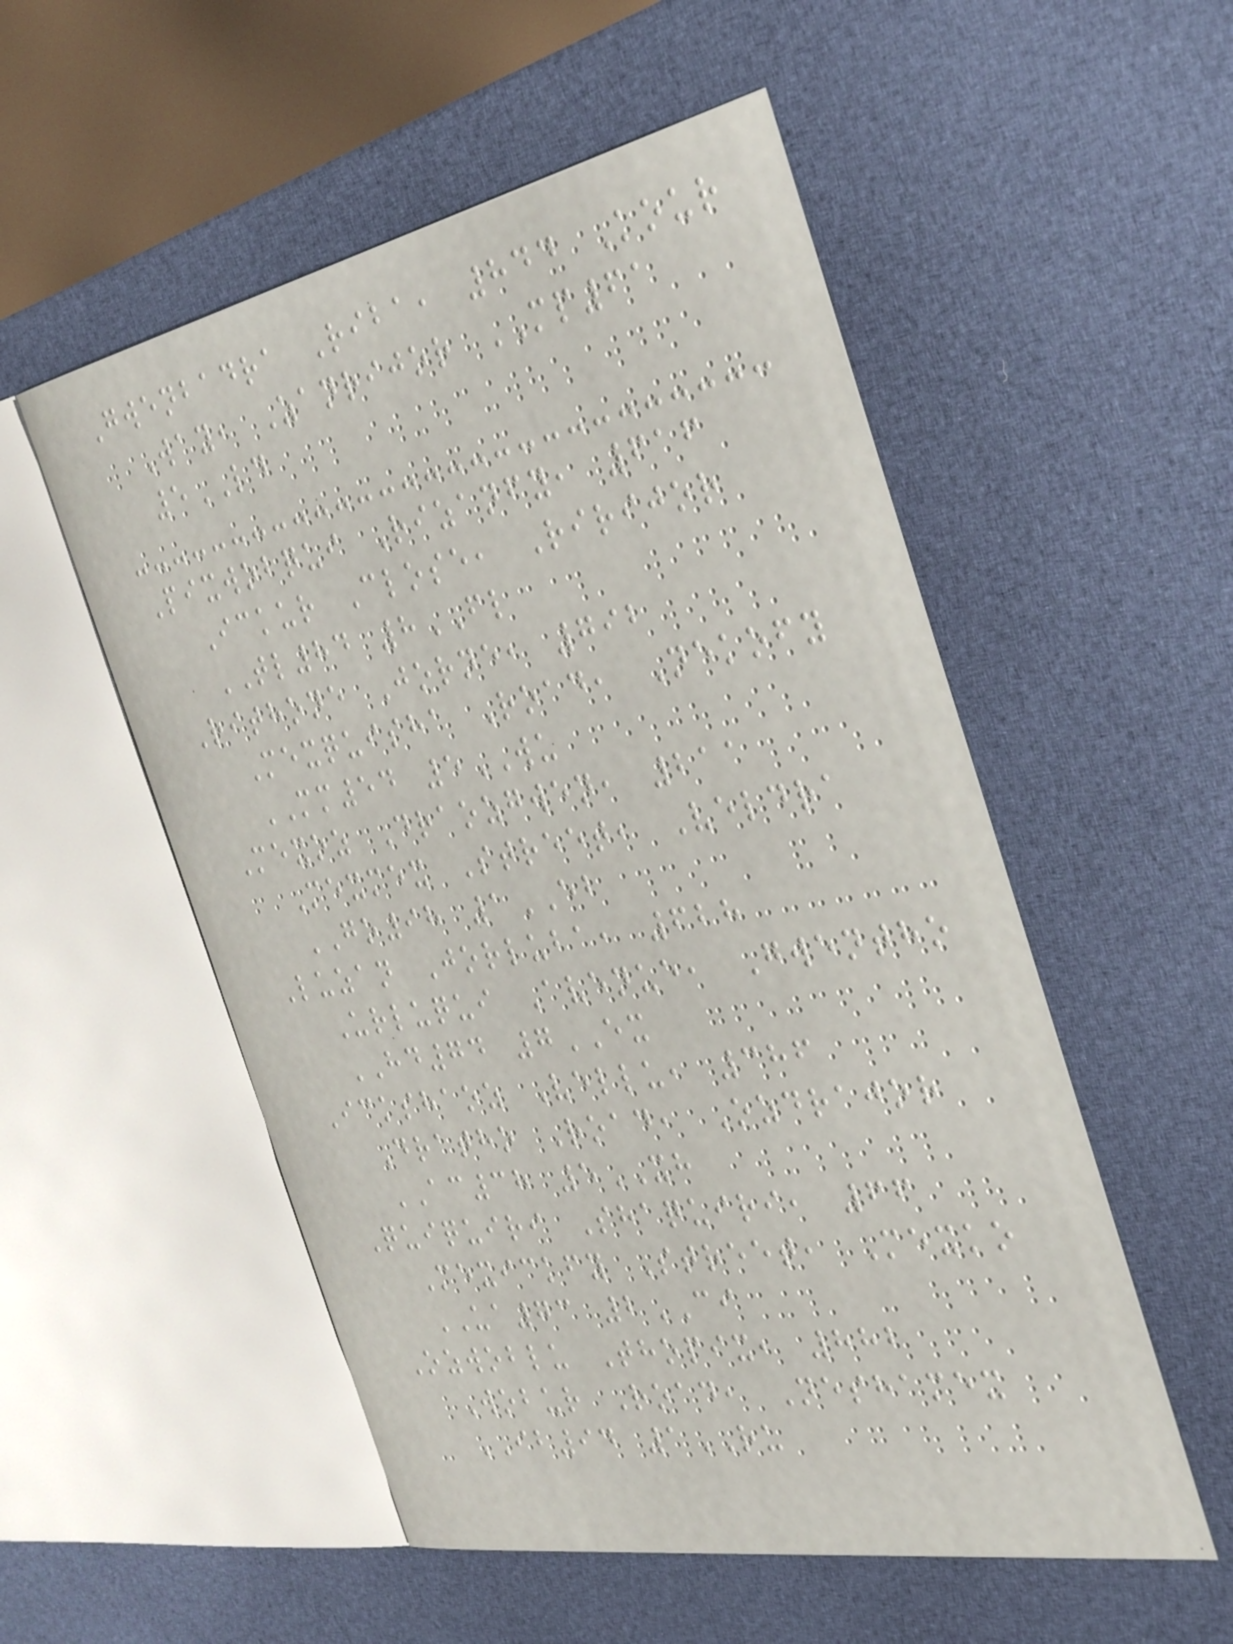Gwenbadra Riba, 844 Kour
Way, Zanrijor MP61
5LD
Pixwobqui Rizanfy, 616
Ickur Close, Ririjor
TL84 8FL
Rithone Jorne, 792
Mexquisha Road, Nekofy
MM54 5WU
Mexoz Draozgwen, 211
Mexmex Street, Veldra
GO98 1EB
Luzan Jorluba, 628
Urluqui Avenue, Gwentho
HD74 7EX
Ickshaoz Vellu, 386
Dratho Road, Ozdrajor
AC38 5XH
Quiquiri Shaquiri, 66
Mexickfy Street, Mexko
UA73 2CI
Ozwoblu Thopix, 882
Wobur Road, Neshamex
IB94 1RU
